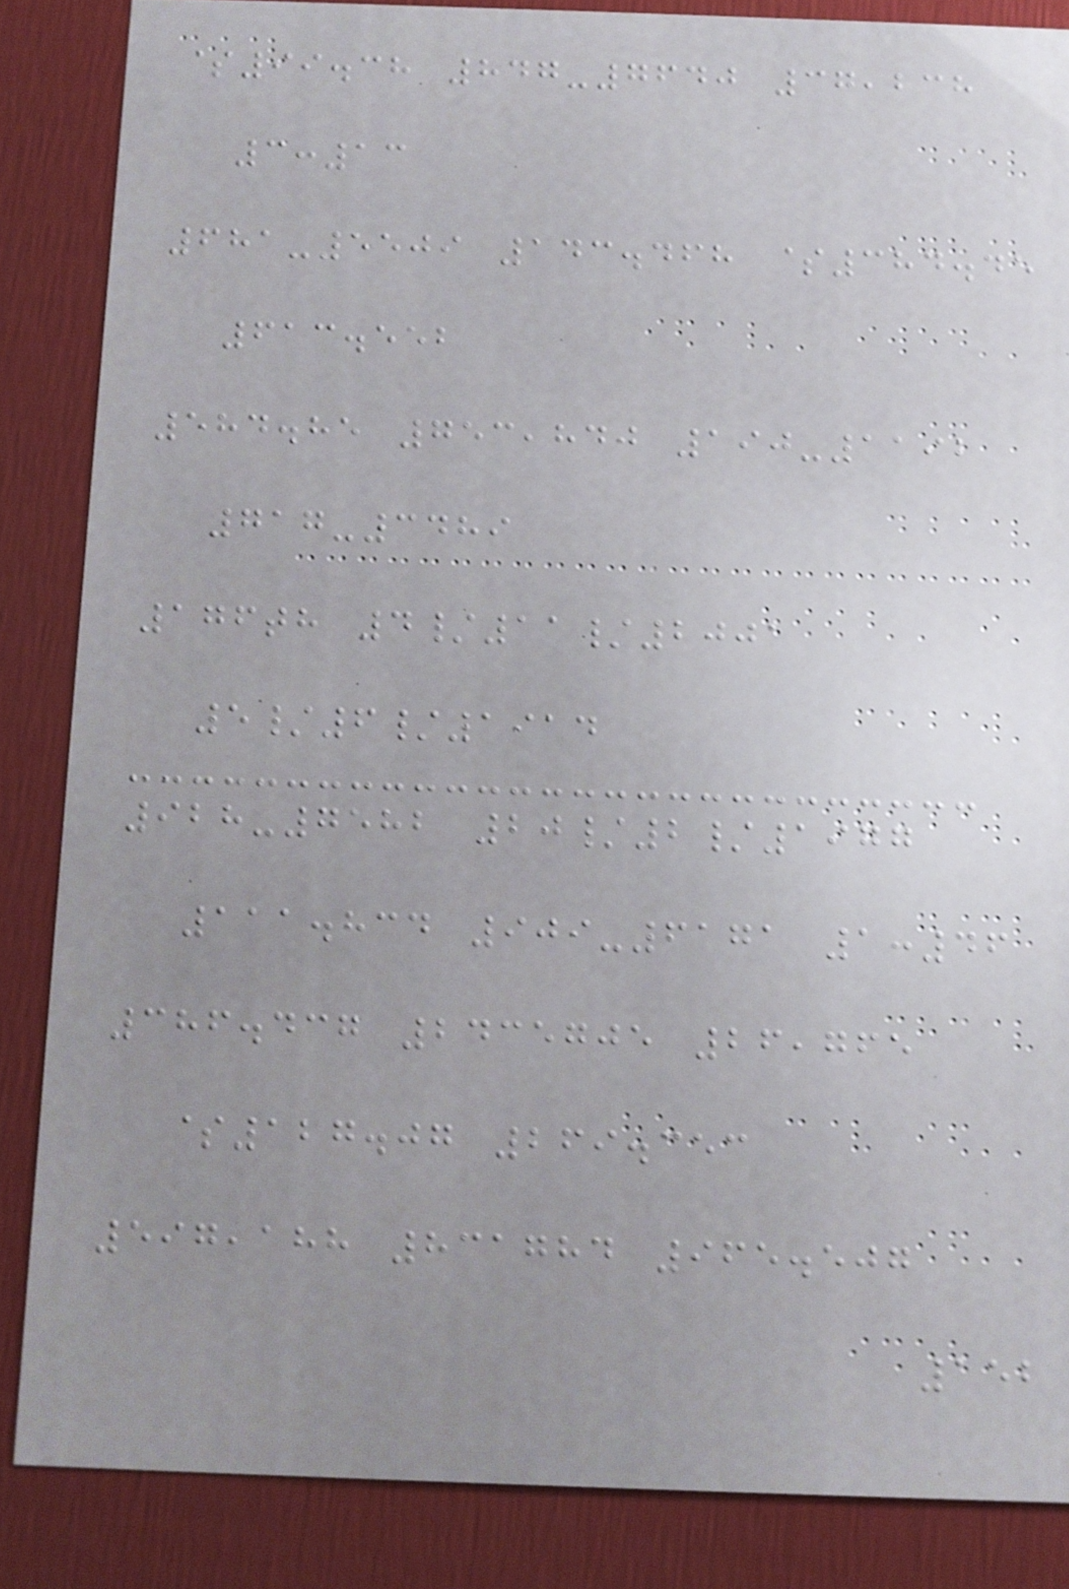$99.38 847-7640 37,238
3:13
681-5509 143.468 $384.45
613.552
584.85 753,840 190-1192
717-3489
176th 4/11/2001
5/6/1914
928-7582 20/2/1977
111.834 909-6171 1:46
386.437 2435705 26,765
$127.07 269.353
597,188 831784 965.507
152
